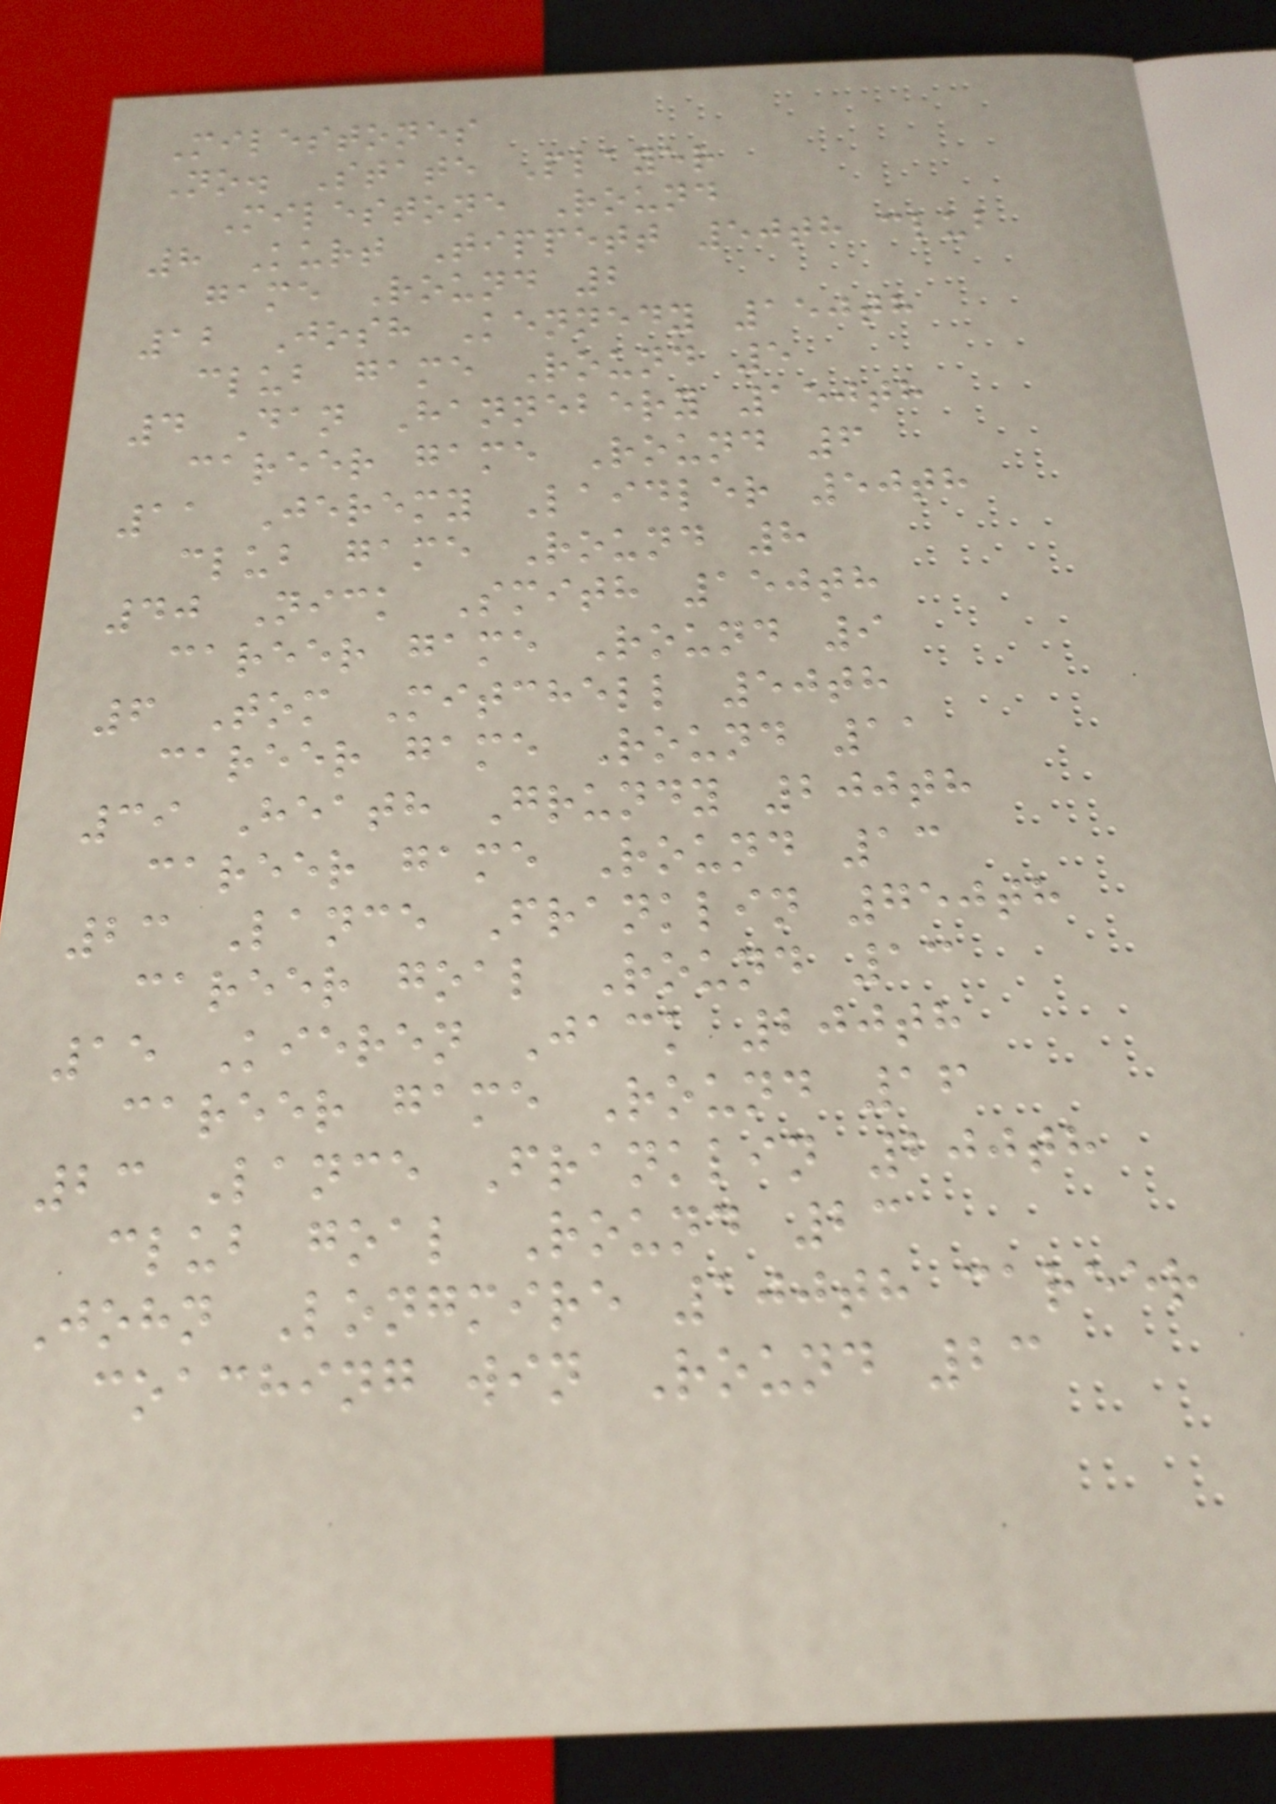Milestones
No. State Player
Milestone Round
8 Kurt Tippett 50th club
game Round 2
12 Josh Kennedy 150th
club game Round 5
4 Dan Hannebery 150th
career game Round 6
11 Jeremy Laidler 50th
club game Round 8
40 Nick Smith 150th
career game Round 9
6 Tom Mitchell 50th
career game Round 11
39 Heath Grundy 200th
career game Round 13
23 Lance Franklin 750th
career goal Round 13
15 Kieren Jack 200th
career game Round 16
23 Lance Franklin 200th
club goal Round 23
John Longmire 100th career
coaching win Round 23
